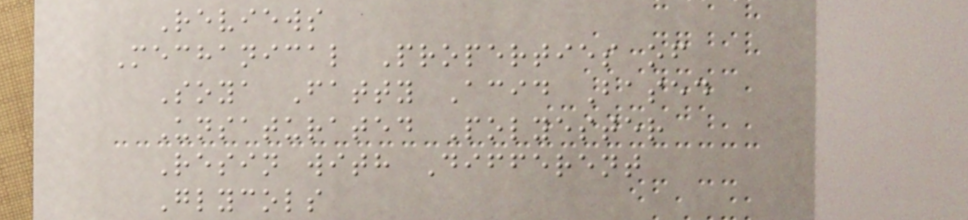Reviews
Mechanical Properties of
Soya Fatty Acid Based
Unsaturated Polyester
Resin with Different
Glycols
